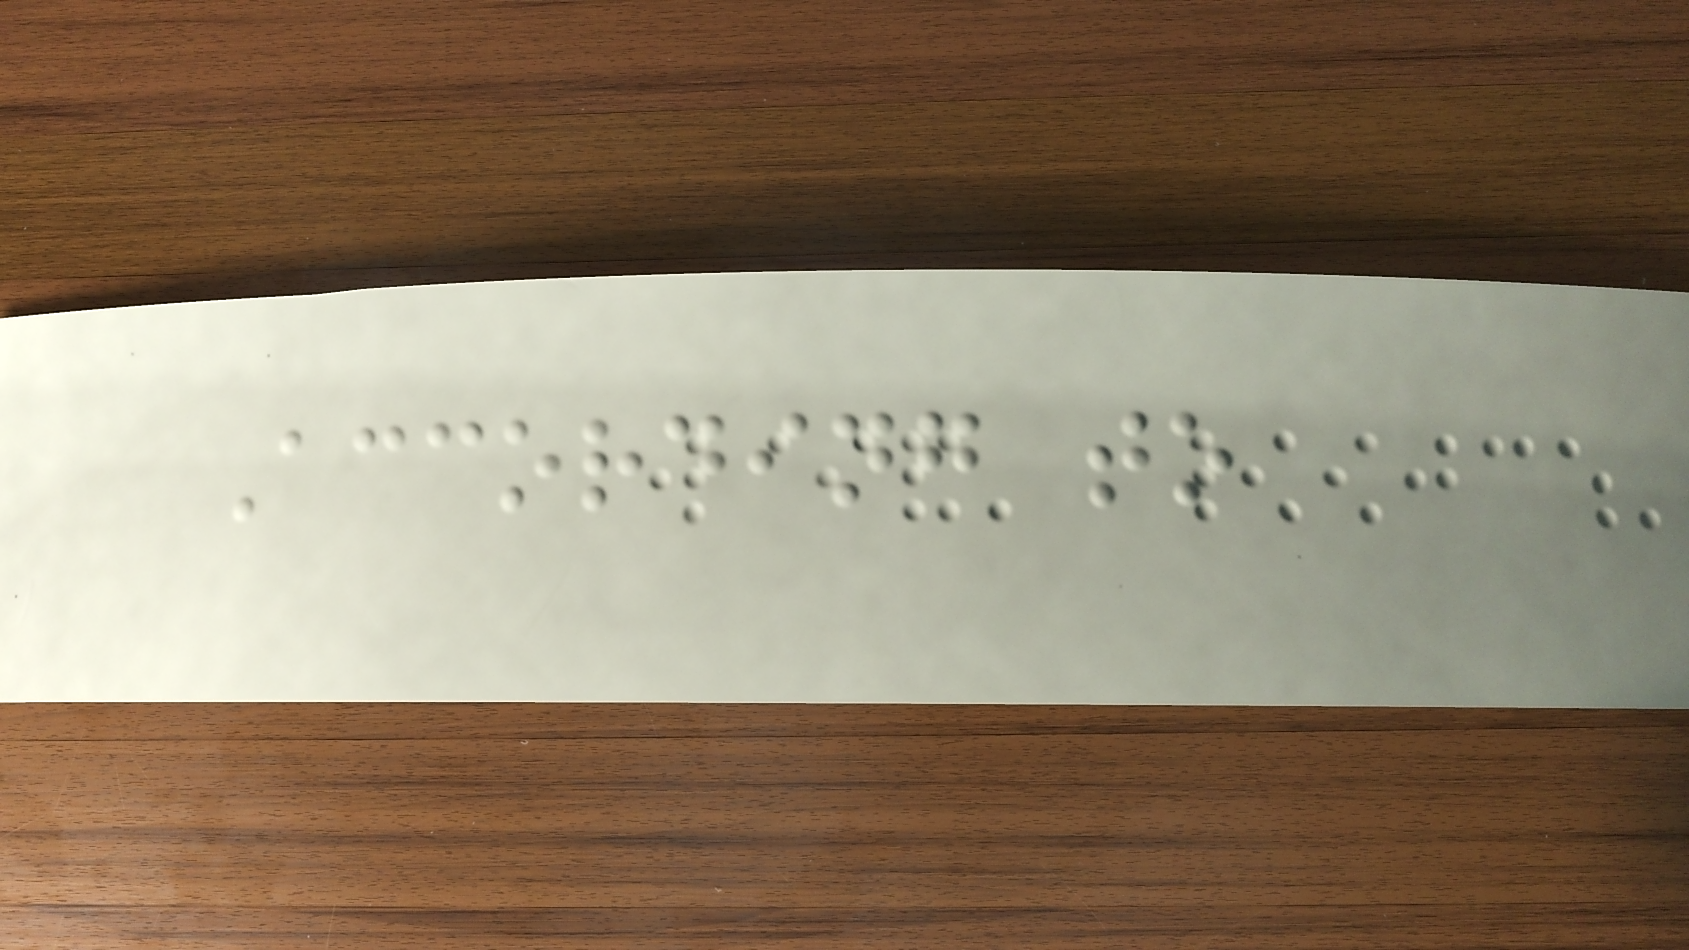According to
